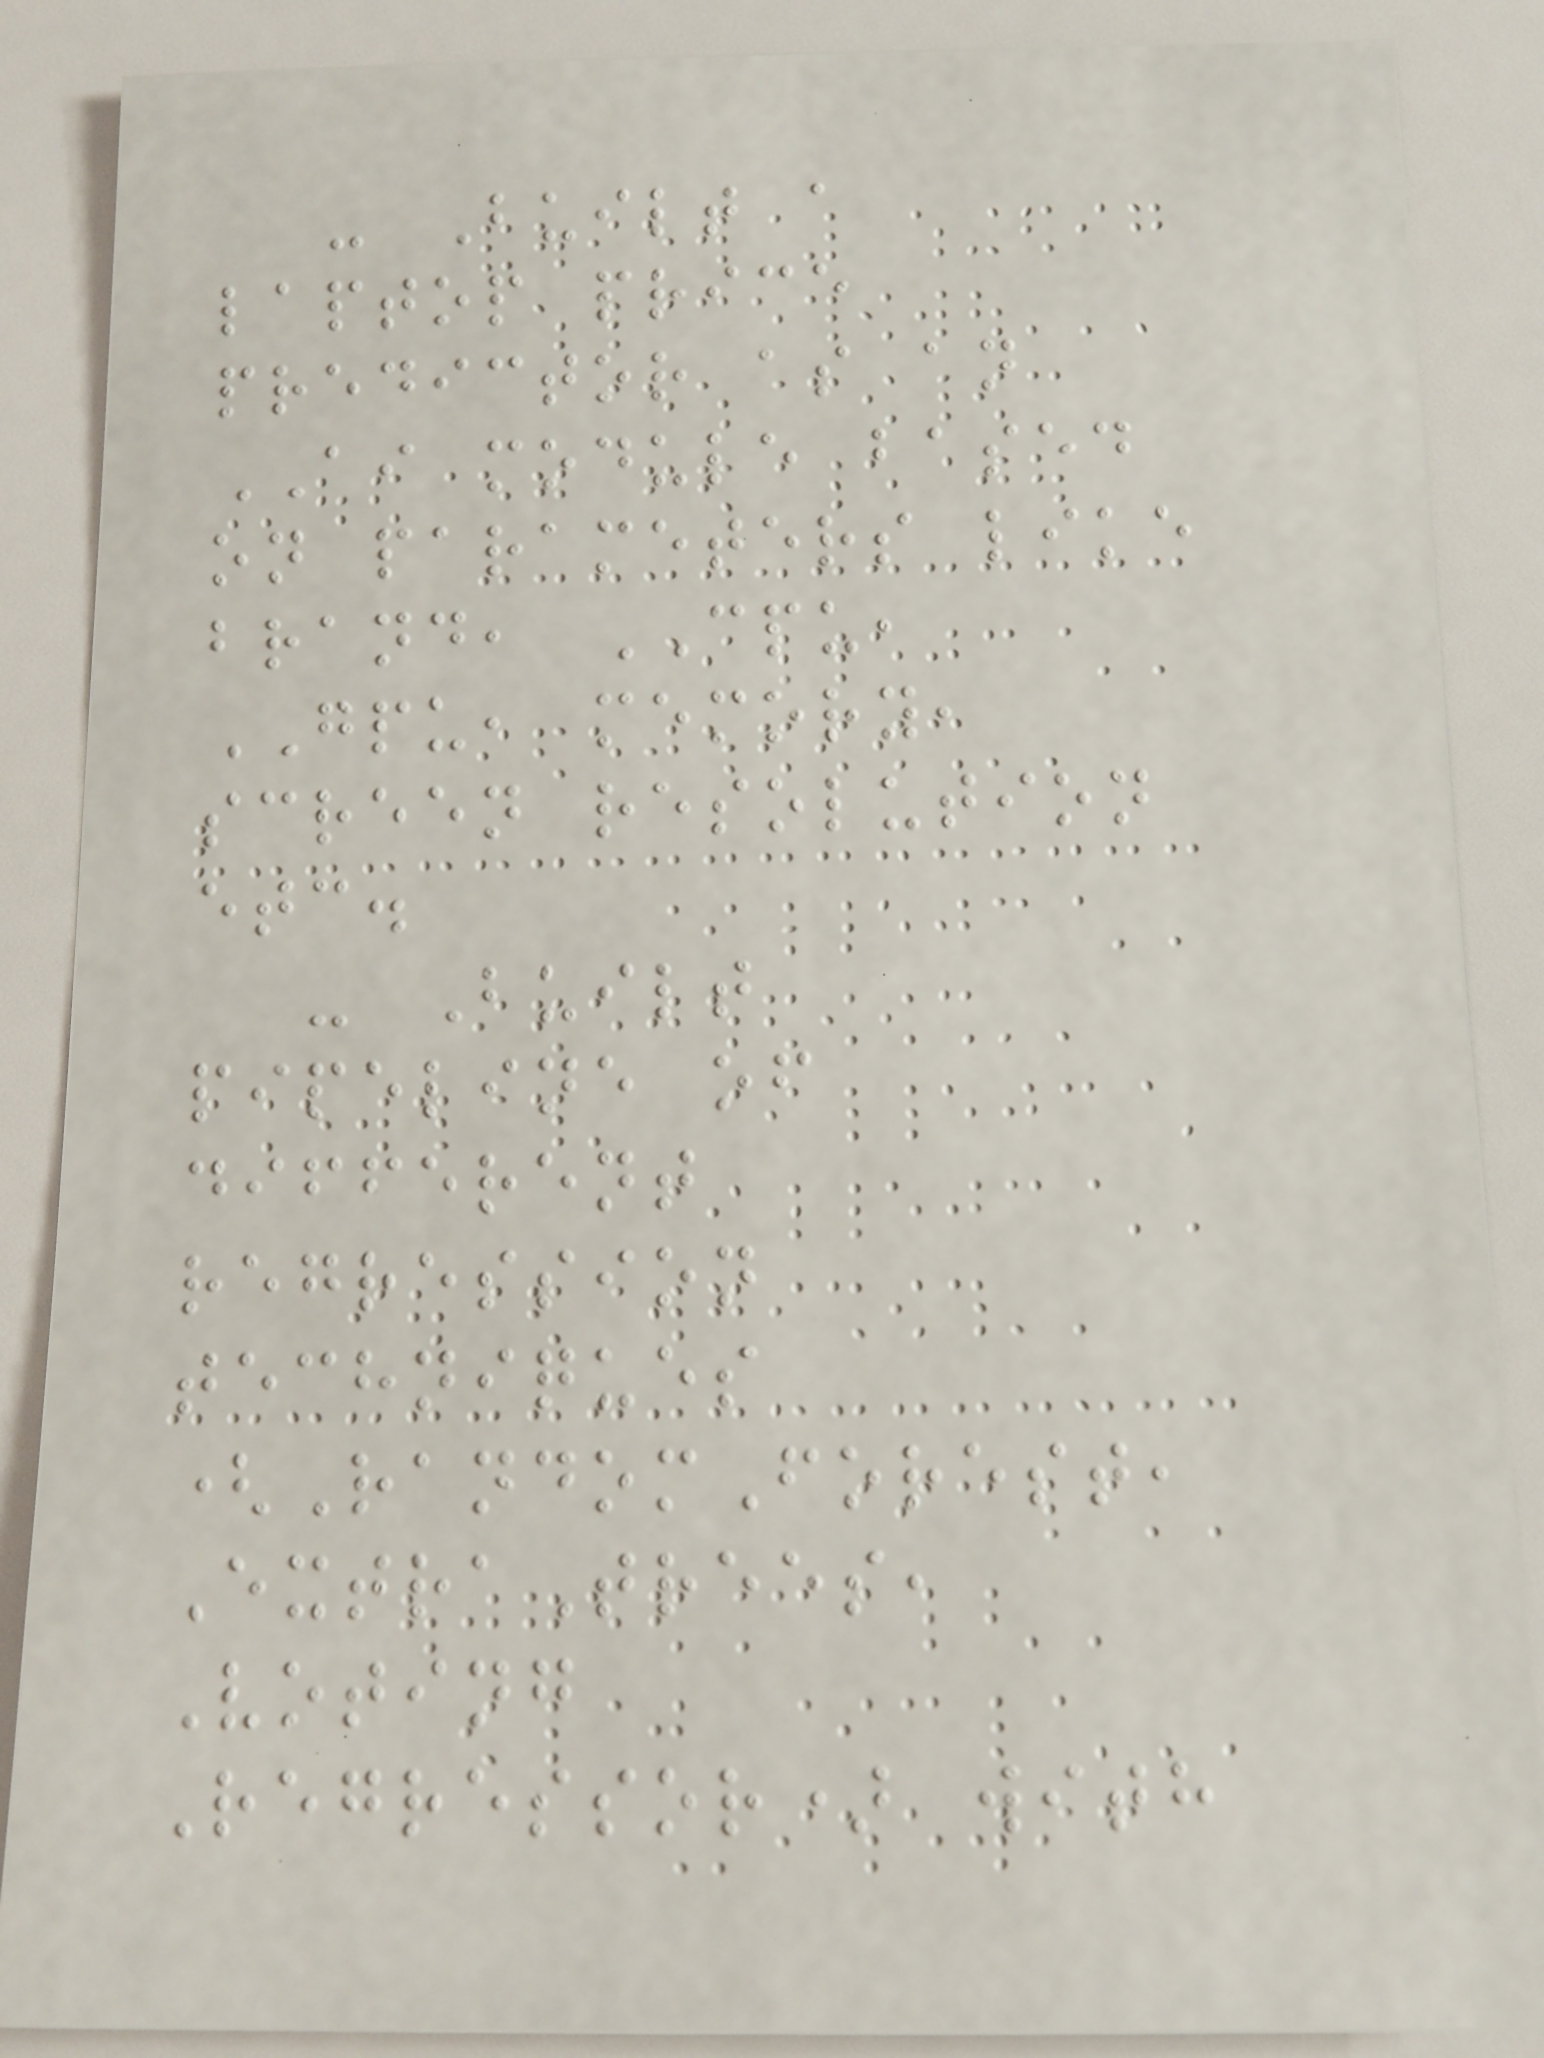- Built a
laptop price
predictor as an
AI module based
on parameters like
brand, CPU,
GPU, memory,
screen resolution
etc.
- Built
pipeline of
different
regression
techniques
(RandomForest,
ExtraTrees,
Voting
Regressor) with
